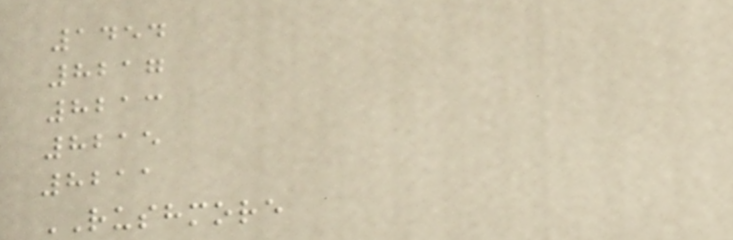1454
8217
8213
8215
8211
RUSHMORE
